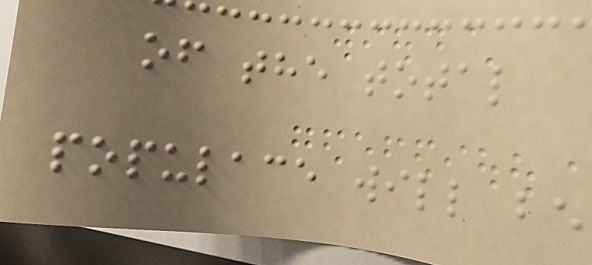of the total
populace will be
